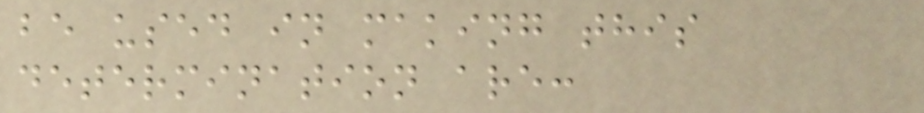be used in making this
determination are:
